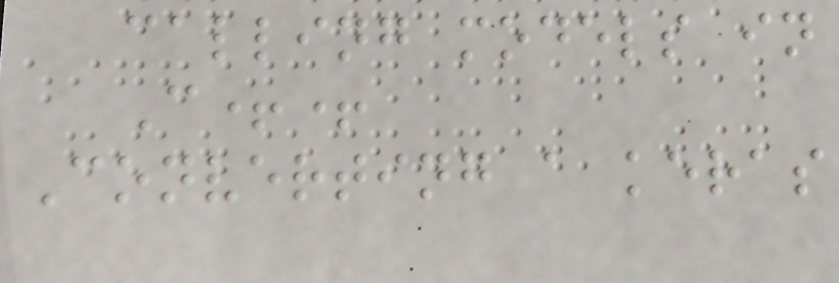calling models in
C++
Converting a keras
